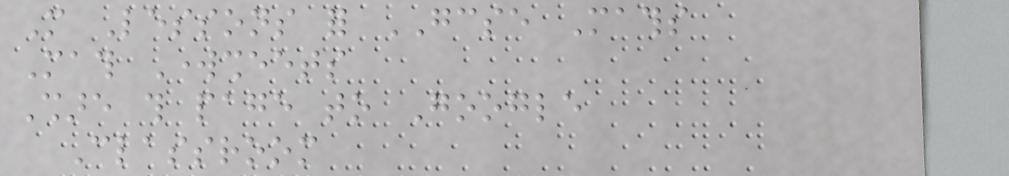More Lessons for GCSE Maths
Math Worksheets
Share this page to Google
Classroom
